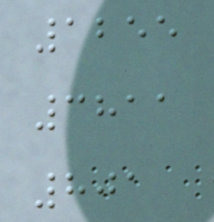1255
3811
801
